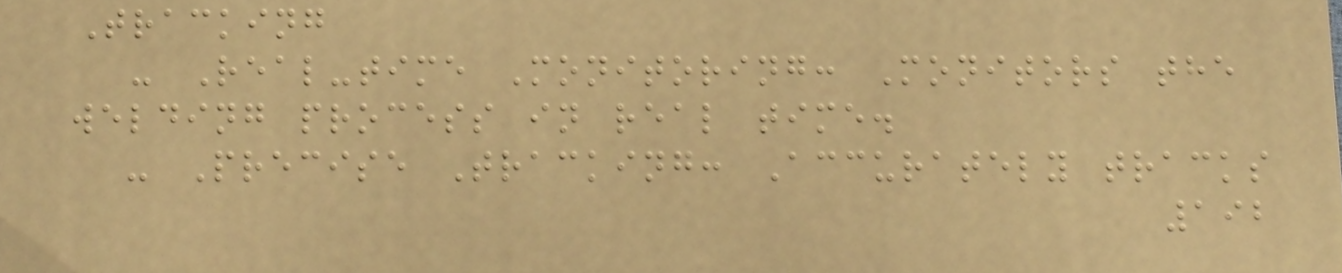Tracking
- Real-time Monitoring: Monitors the
welding process in real time.
- Precise Tracking: Accurately tracks
192
